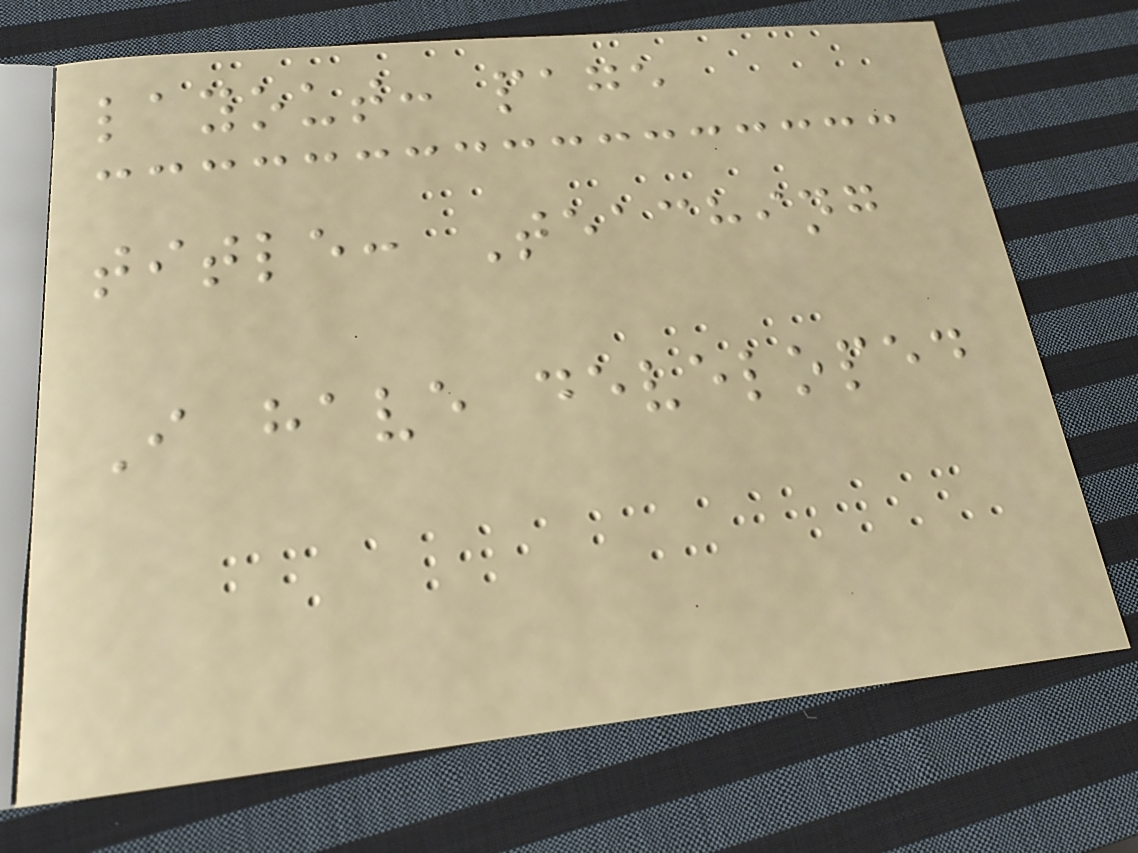layout: page
title: Teaching
I have developed
